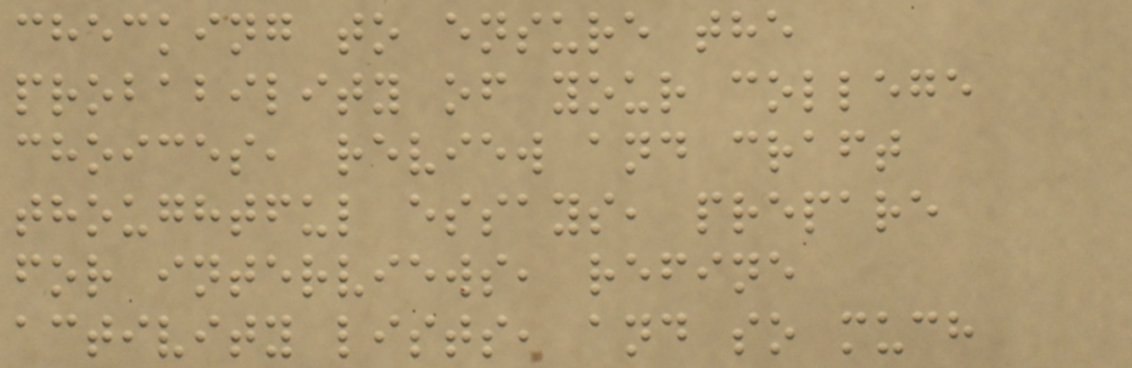checking to ensure the
probability of your college
choices, review and craft
thoughtful essays, prepare
for interviews, refine
activity lists, and so much
